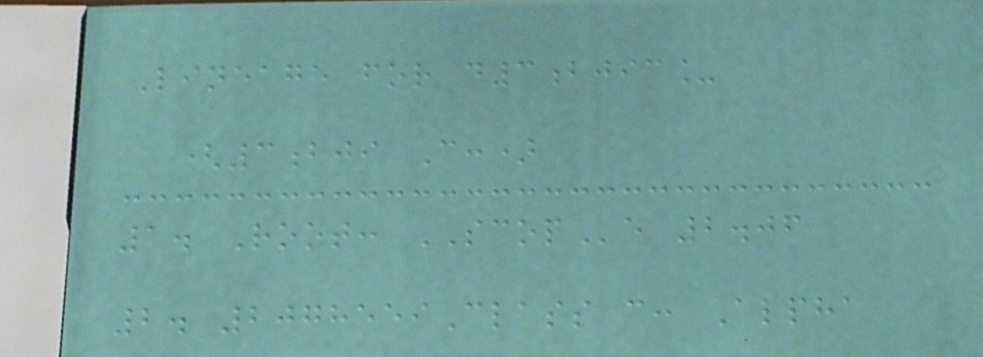Lineage for d3bjic_
(3bji C:)
1. Root: SCOPe 2.06
2. 2078559Class c: Alpha
